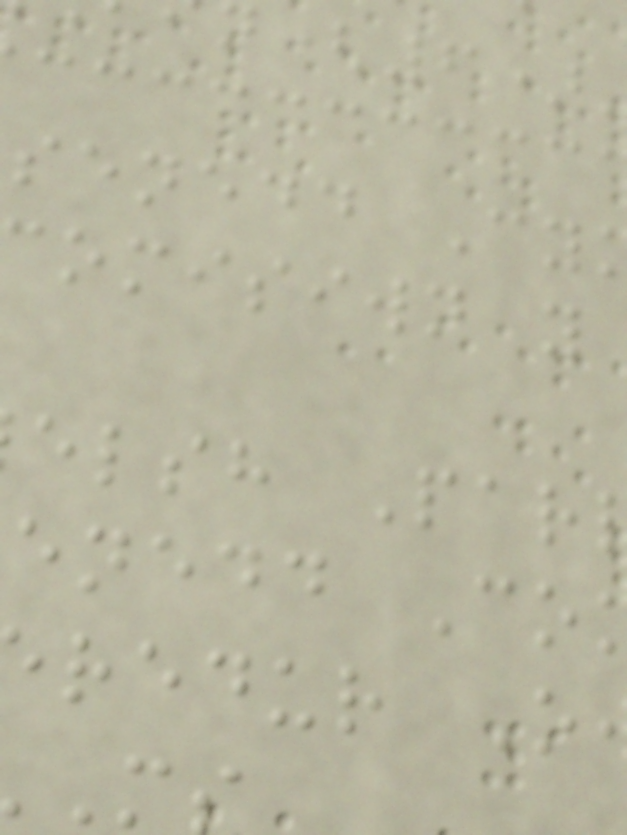senedd Cy
omisiwn y
elsh Par
enedd Co
redur O
